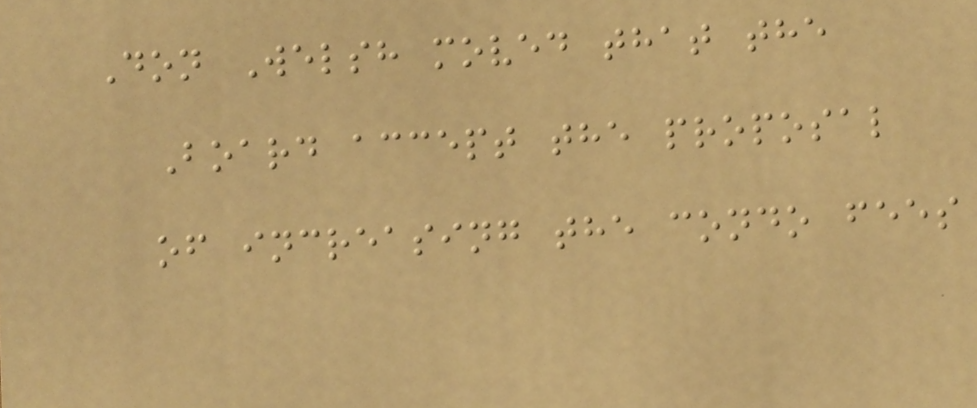Don Welsh moved that the
Board accept the proposal
of increasing the condo fees
